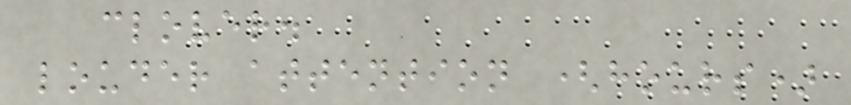clover.
louder attention (hours)
